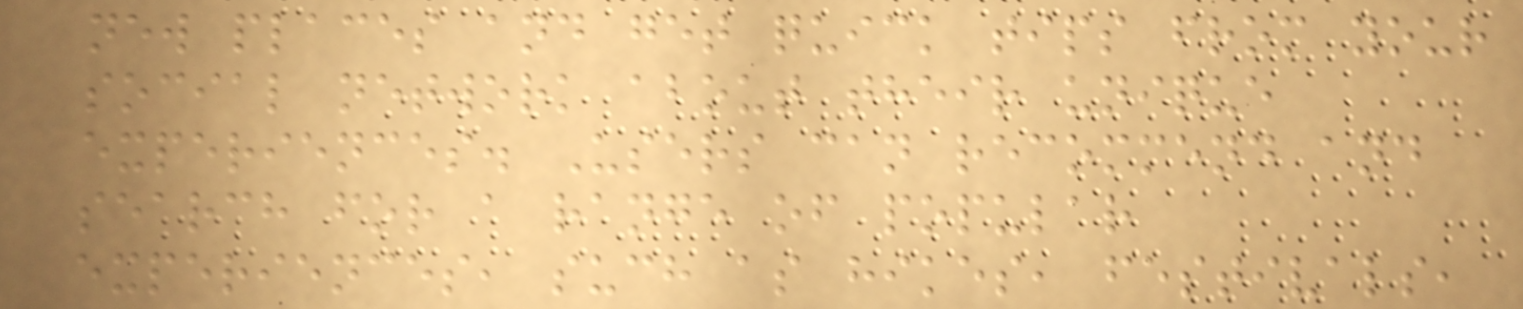new places and get quick tips from your
social network about their unique
experiences. Users can recommend and
search for a range of popular
experiences, such as hikes, festivals,
